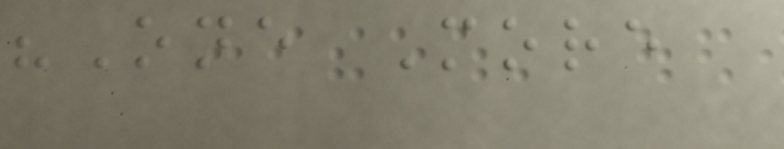"One More
